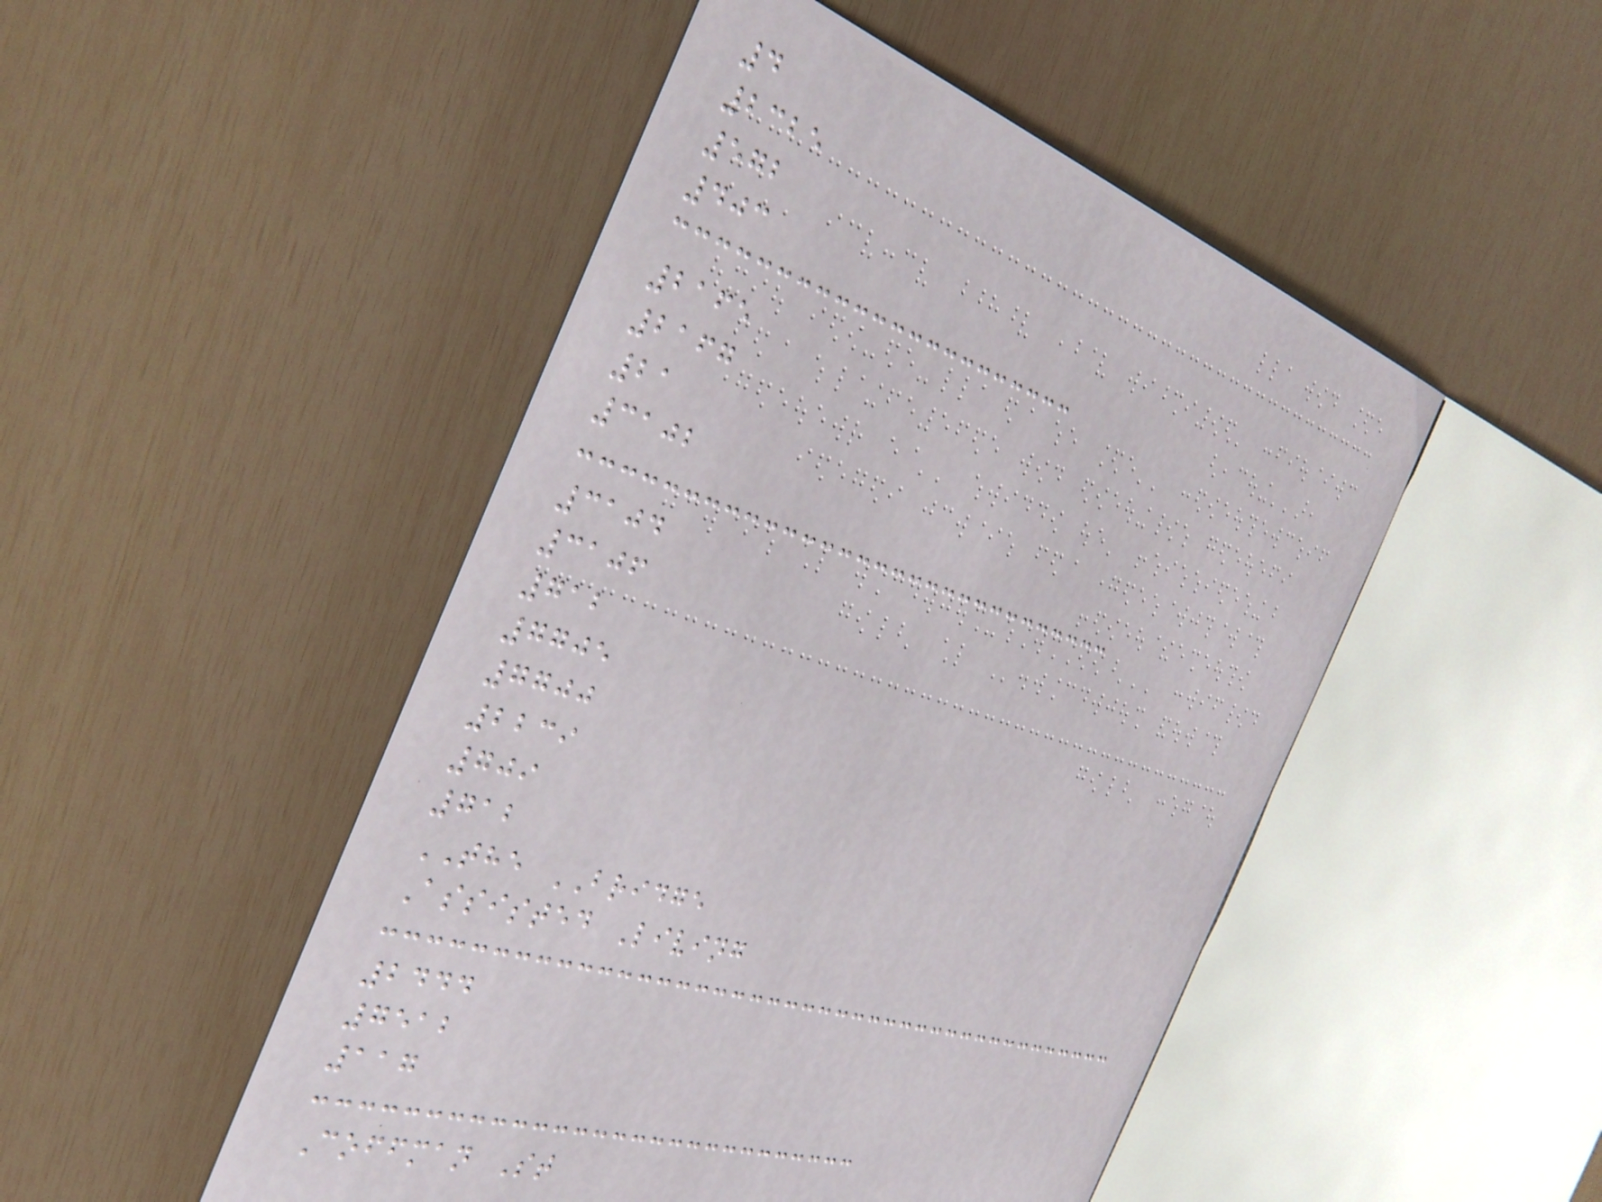4
2325
572
403
2165
2167
21
3102
3104
3106
712
7705
7700
2239
709
712
THE BRIDGE
Assisted Living
2444
7512
117
Coffman St
